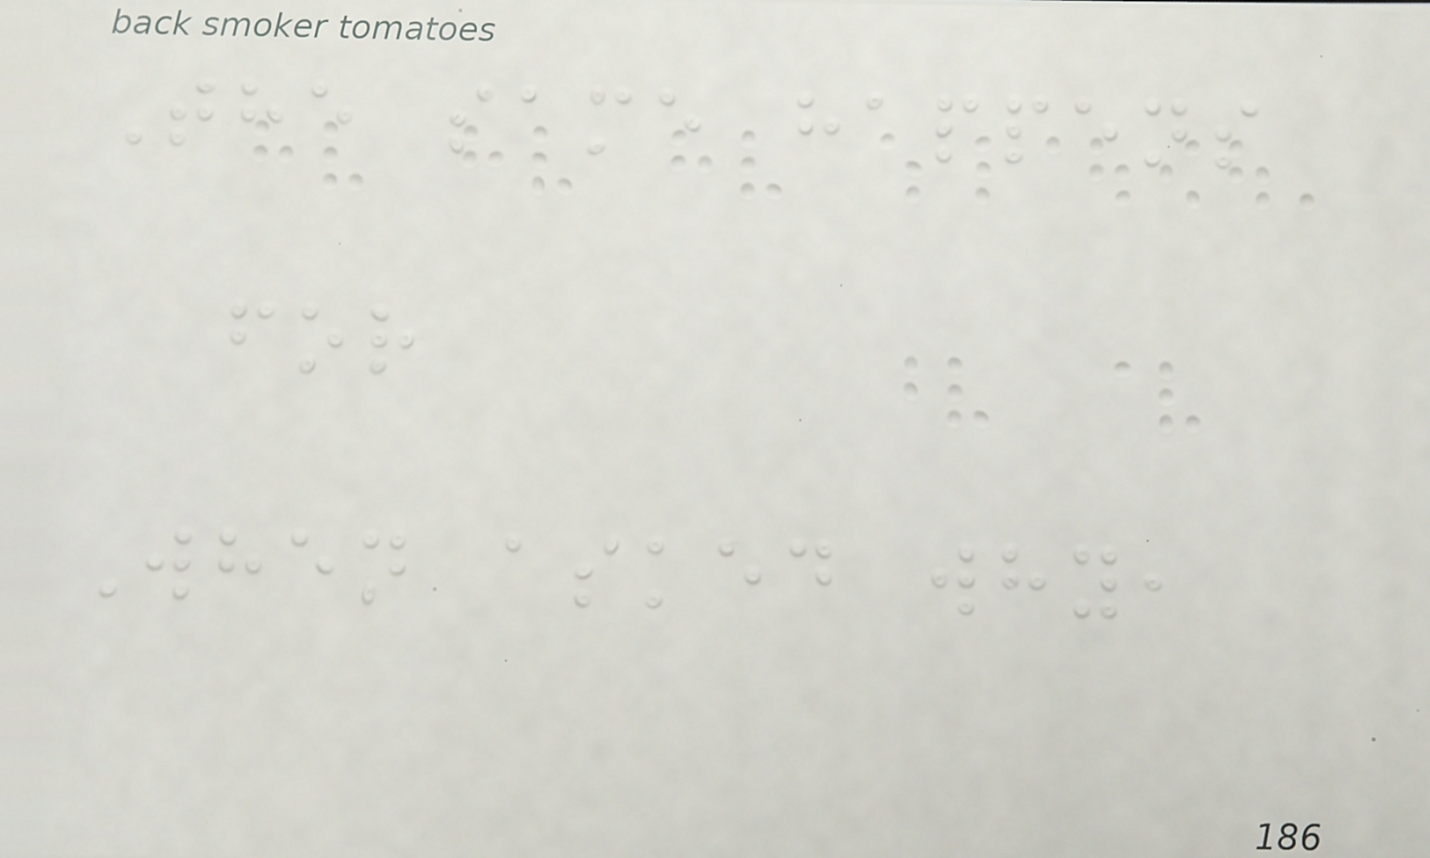The same happens
for
When asked why,
